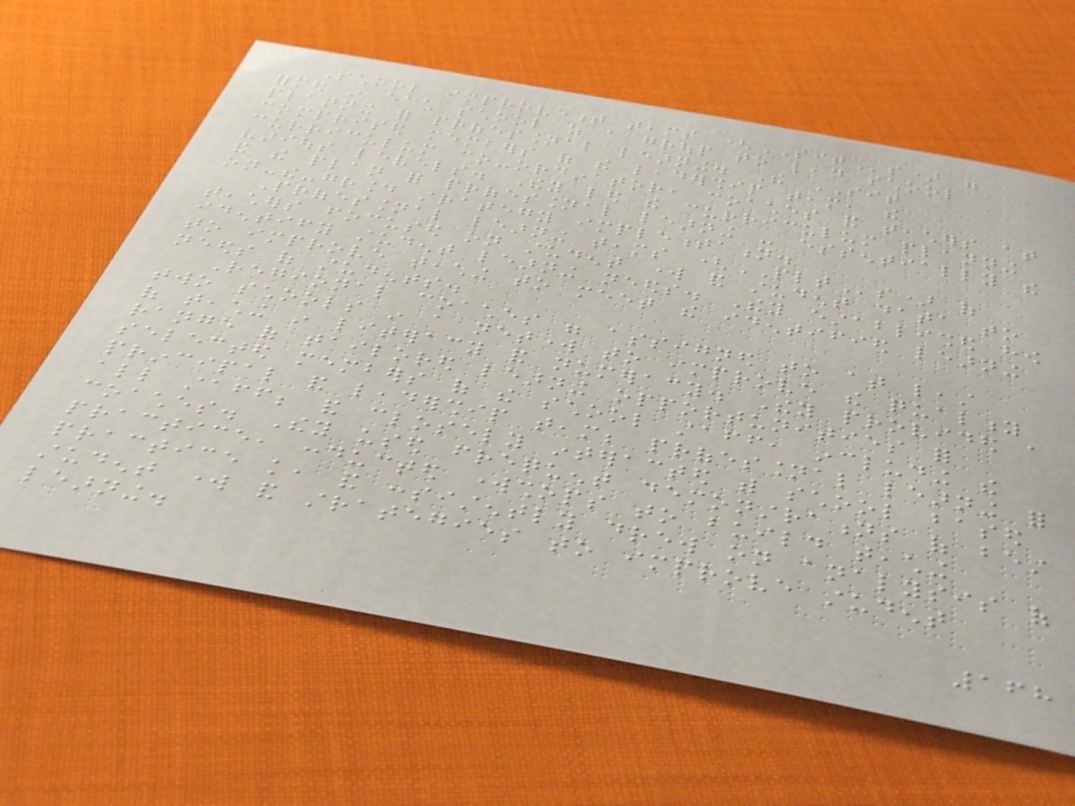School improvement teams (SITs) were
formed in each school as a group to lead school
planning for professional learning. The SIT
comprised members of the leadership team, the
curriculum co-ordinator, coaches and teachers at
various levels. They led the curriculum planning
and the plan for professional learning - essentially the
on-the-ground strategy implementation.
Professional learning teams (PLTs) of
teachers focused on student work and student data to
identify student learning needs. They established how
to improve teaching to meet the identified learning
needs of students.
Regional coaches were assigned to at least
two schools in a network to improve the quality
of teaching in literacy and numeracy. They provided a
range of tailored learning opportunities for
selected members of the school staff, including the
principal and leadership team; professional learning for
all staff; and closely interacted with school based
coaches. They used frequent demonstrations of best
practice, conducted workshops to build teaching
practice knowledge, and consistently drew on analysis of
student work and strategies to improve student
learning.
168
